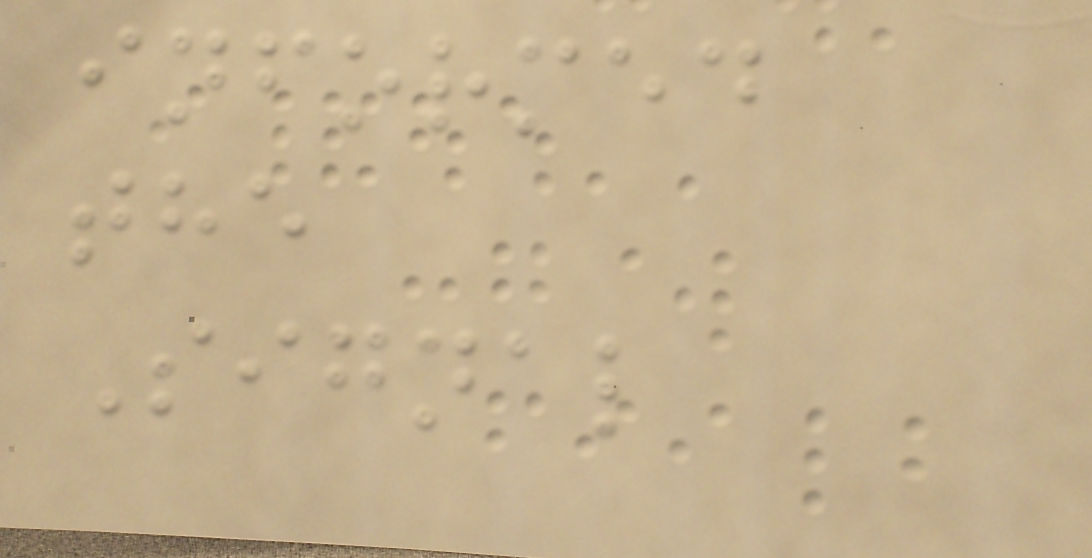informed
the
Signal
